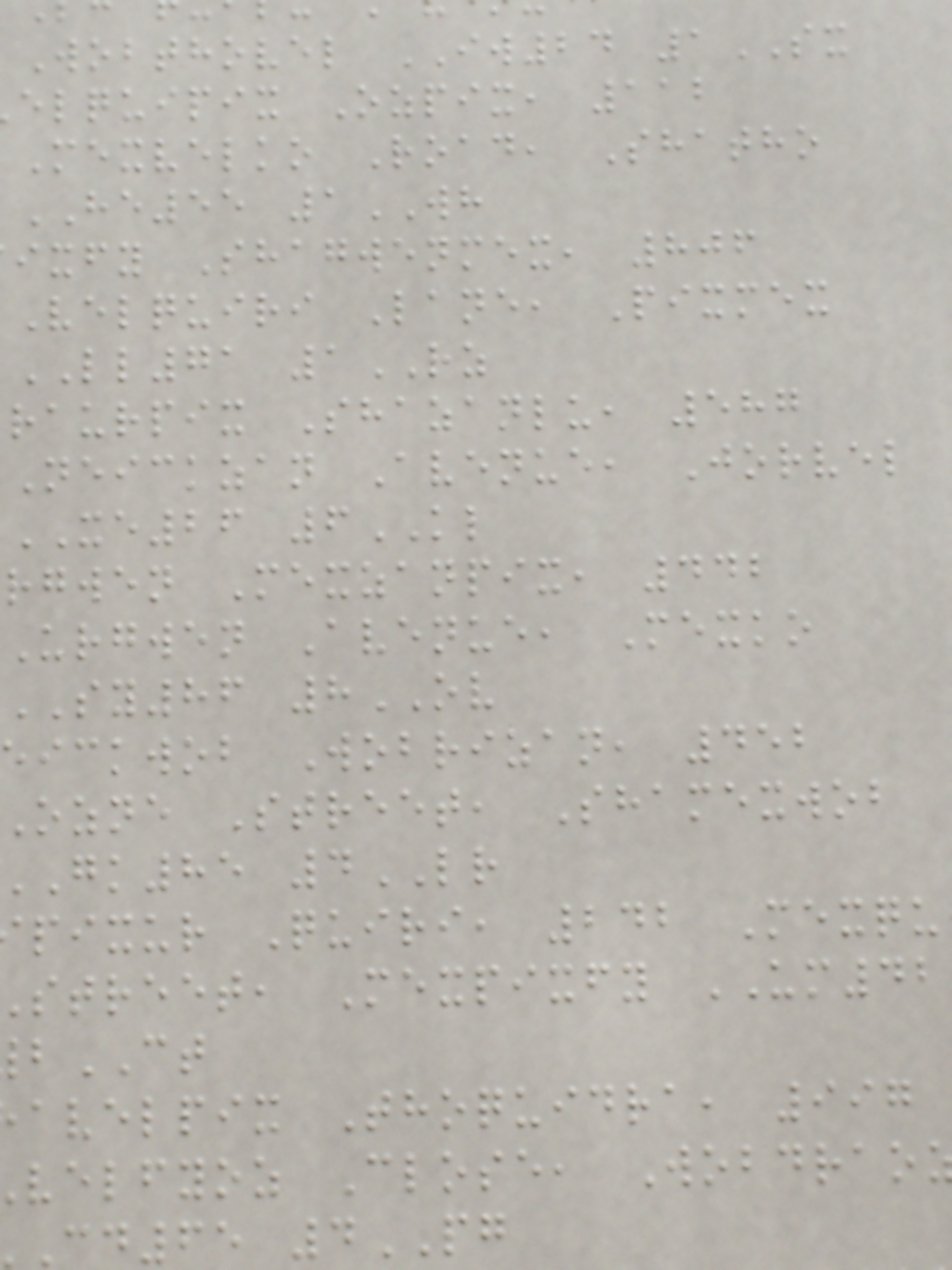Wobthovel IW24 1SX
elquipix Ozpix, 112
Mexvelko Road, Shatho
HE55 1WH
ixfy Shagwenmex, 806
Velquiri Lane, Pixmex
LL71 1RZ
raurpix Shazanlu, 587
Neickzan Avenue, Jorvel
XE26 6KL
rgwen Mexzanpix, 442
Urgwen Avenue, Mexko
SY86 8OV
eickwob Wobrizan, 452
ozne Street, Shamexwob
gk85 4LR
pixur Quiri, 242 Mexqu
street, Mexpixfy UM42
CT
avelpix Thoquidra, 997
velfyoz Close, Wobdrao
cd65 4PG
